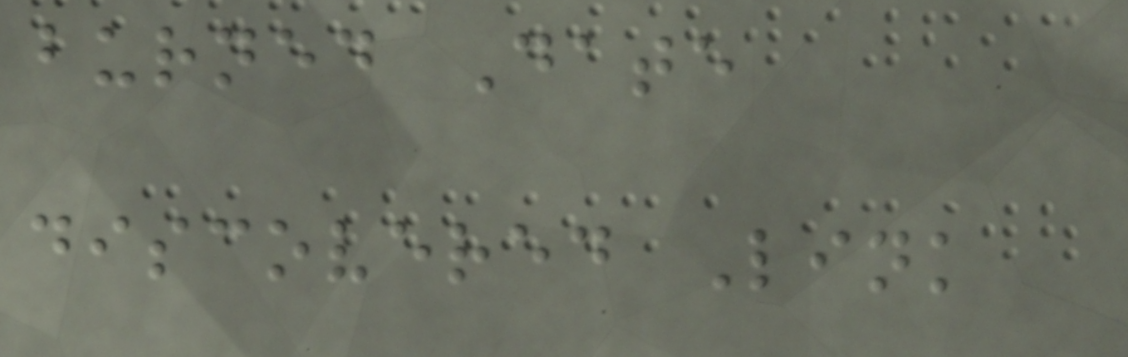burned Date
discovered Link
